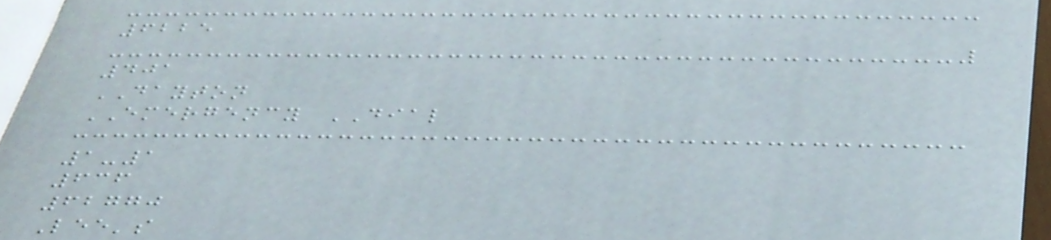6225
401
DAYTON
EMERGENCY DIAL
1-1
636
62770
Lee's
